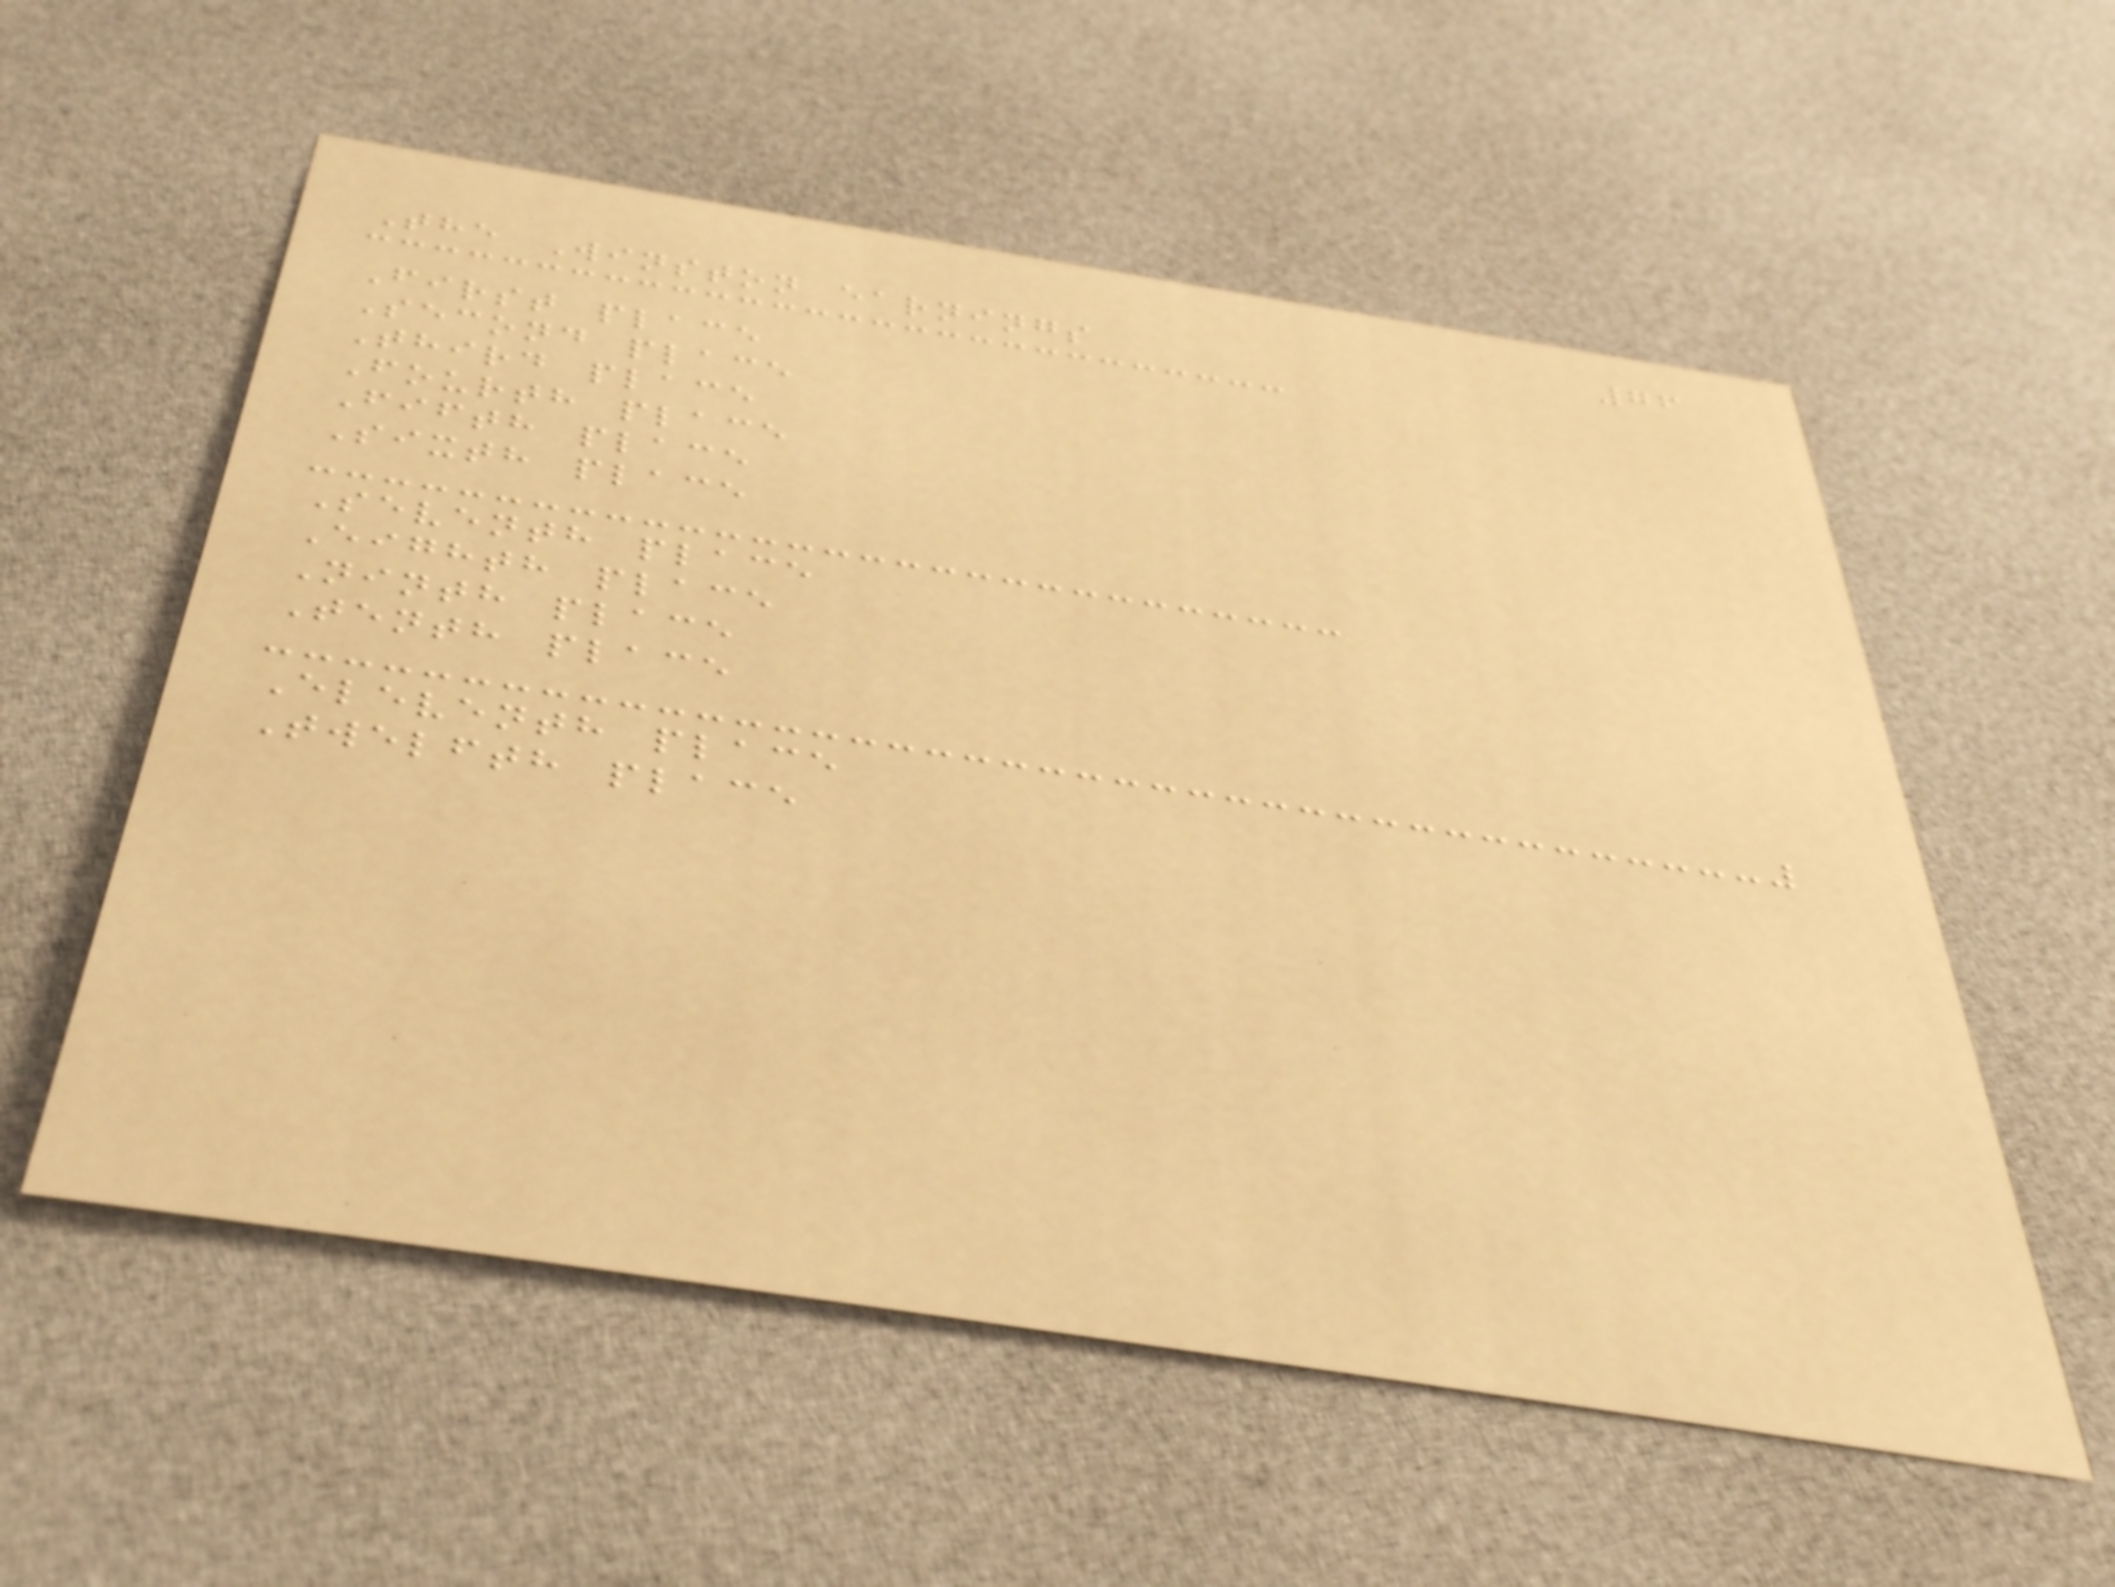76
The Winston earnings
First place
Second place
Third place
Fourth place
Fifth place
Sixth place
Seventh place
Eighth place
Ninth place
Tenth place
Eleventh place
Twelfth place
